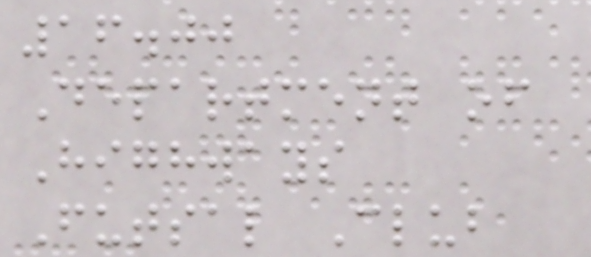16.00
Department of
Highways
Futsal Club
